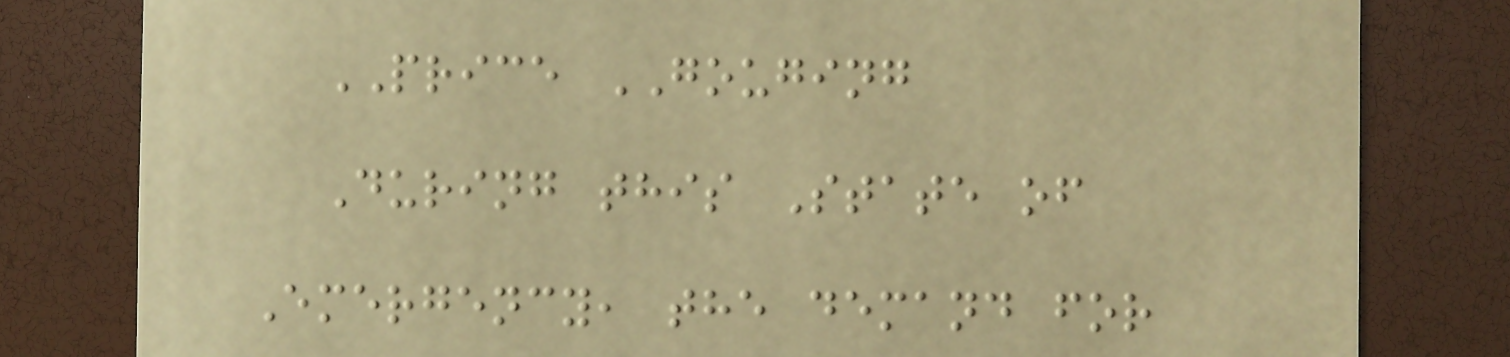PRICE GOUGING
During this State of
Emergency, the demand for
